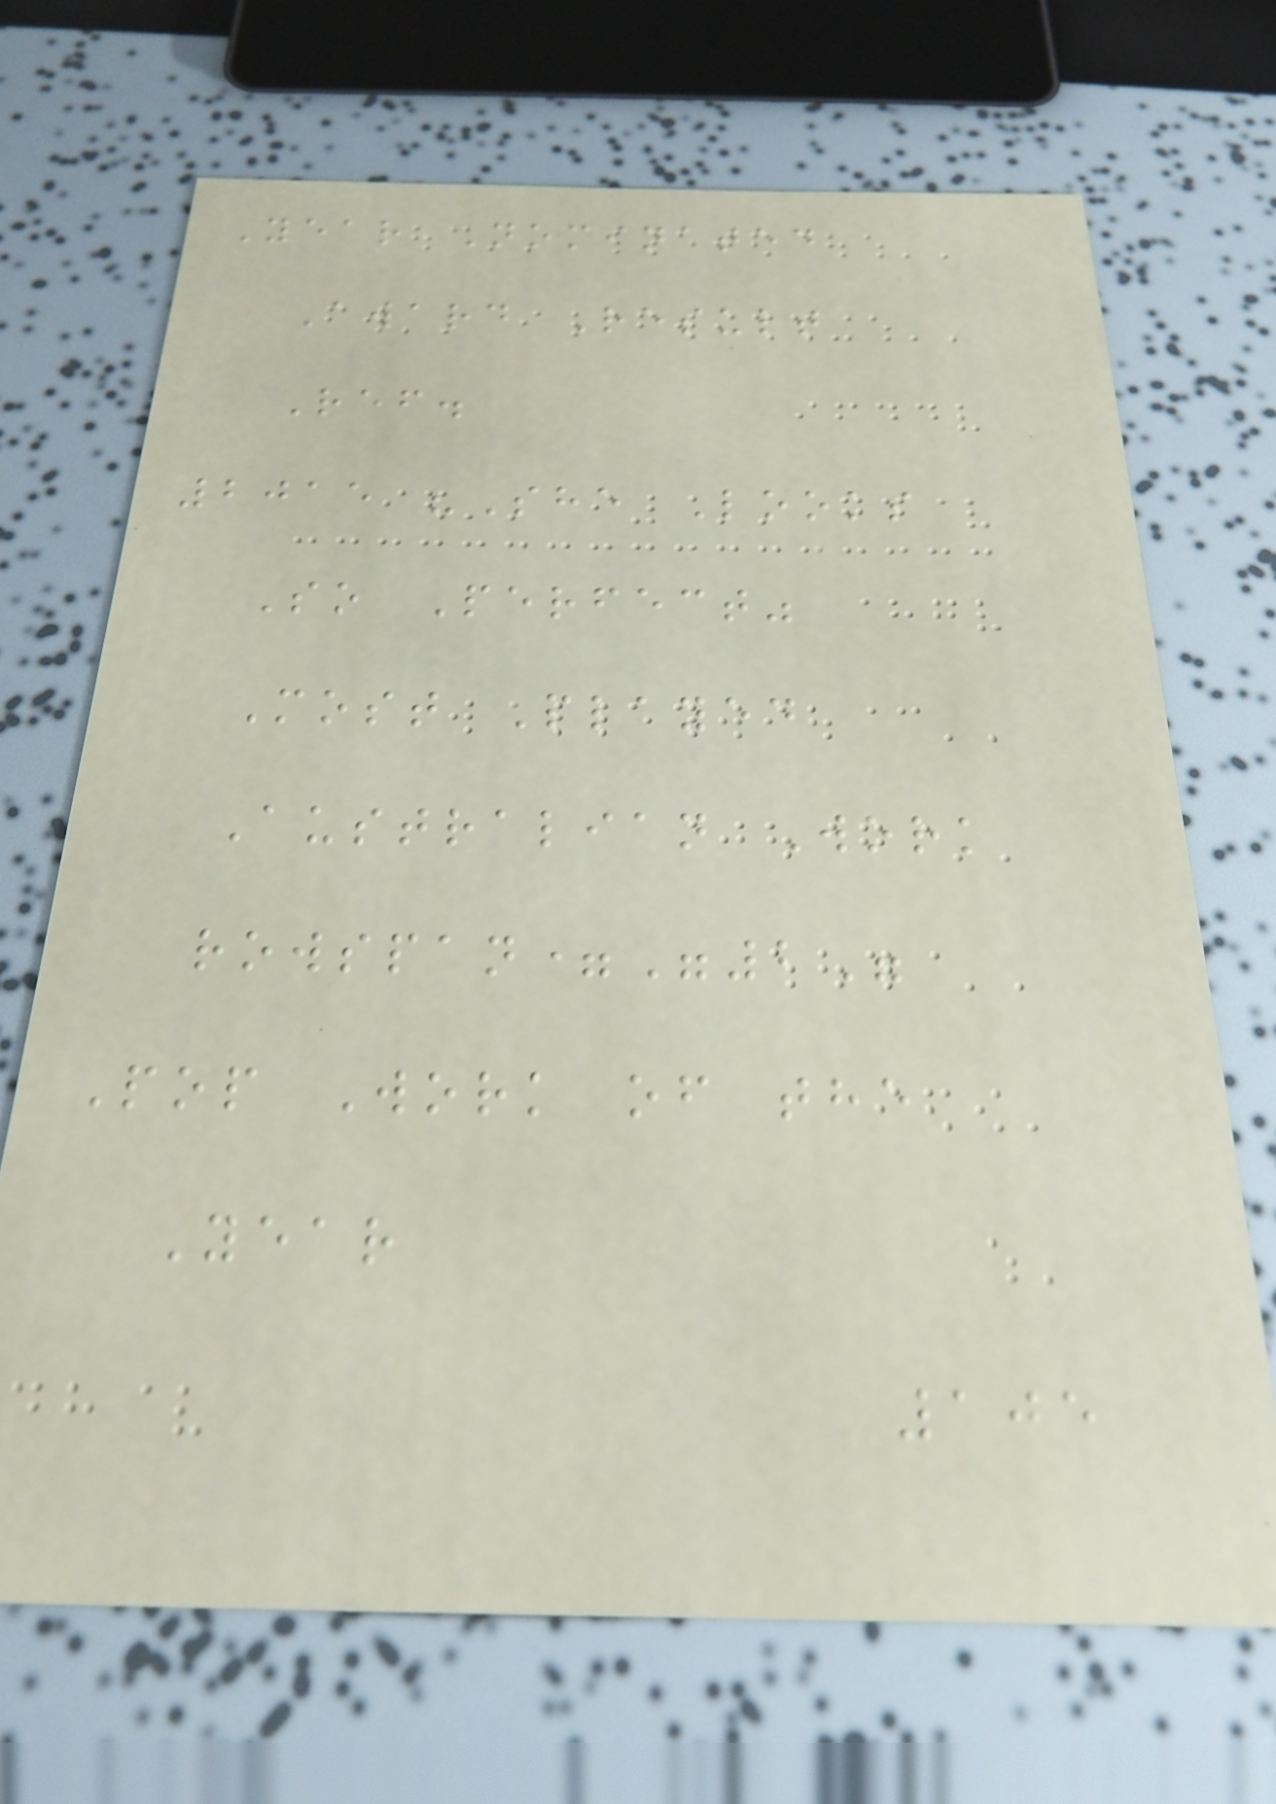Year Nominated
Award Result
Ref.
2015 "She Looks
So Perfect"
Most Played
Australian Work
rowspan="2"
Pop Work of the
Year
105
